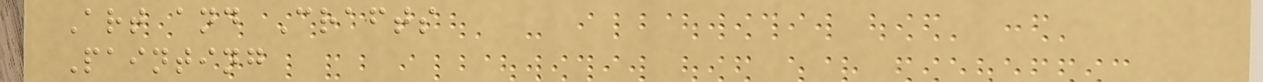Art and Crafts
Painting
